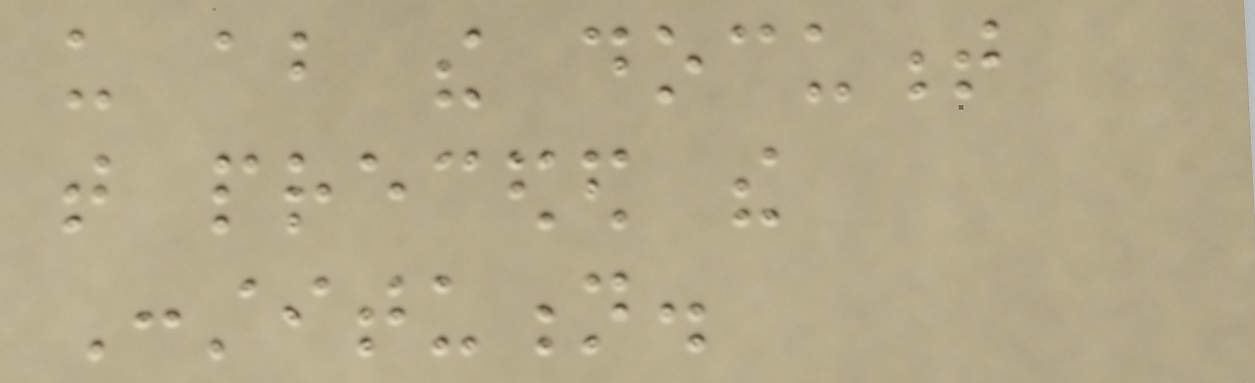us about the document
that preceded the
Constitution.
